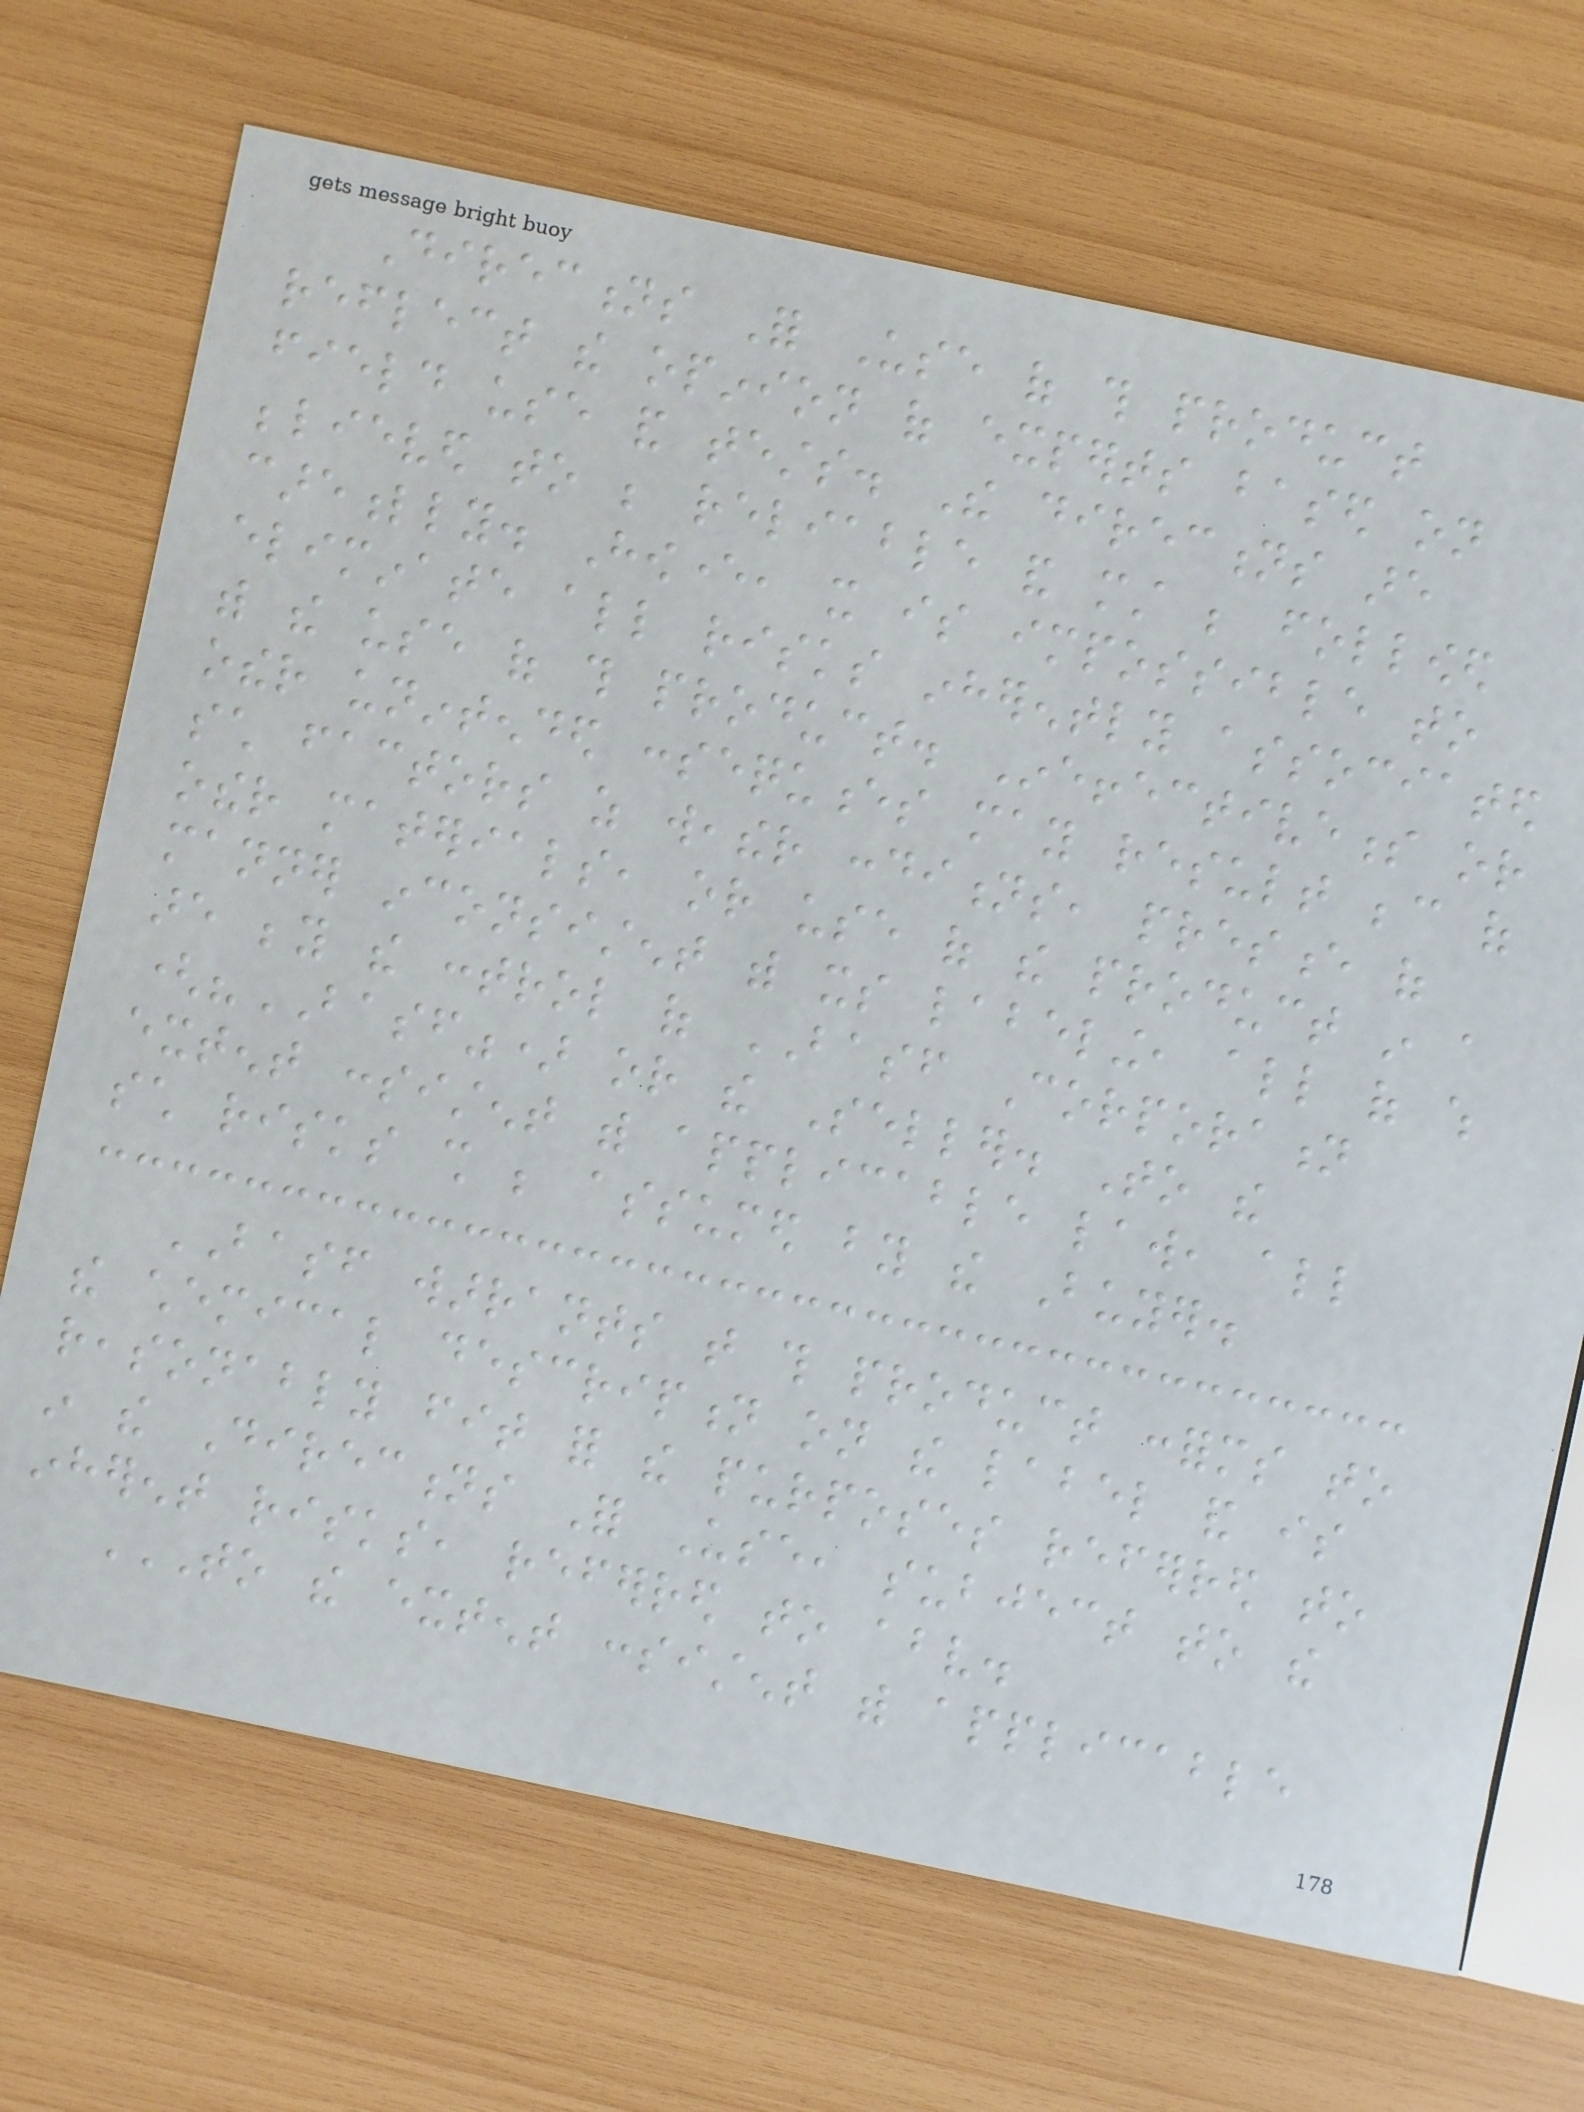Directions For Use of this product
reflect the opinion of experts based on
field use and tests. The directions are
believed to be reliable and must be followed
carefully. However, it is impossible to
eliminate all risks inherently associated
with the use of this product. Ineffectiveness or
other unintended consequences may result because of
such factors as weather conditions, presence of
other materials, or use of the product in a
manner inconsistent with its labeling, all of which
are beyond the control of BASF Corporation
("BASF") or the Seller. To the
extent consistent with applicable law, all
such risks shall be assumed by the Buyer.
BASF warrants that this product conforms to
the chemical description on the label and is
reasonably fit for the purposes referred to
in the Directions For Use, subject to the
inherent risks, referred to above.
TO THE EXTENT CONSISTENT WITH APPLICABLE
